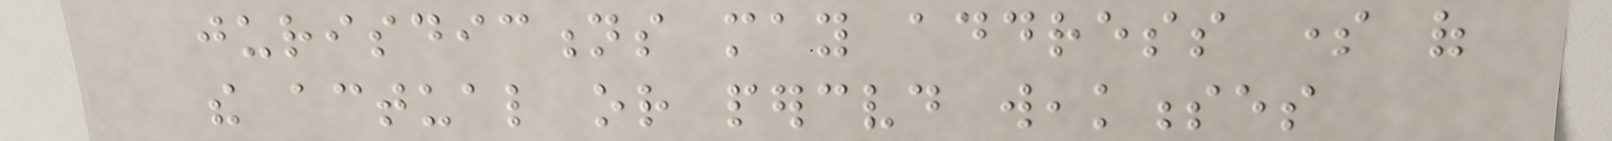jurisdictions may address some of
the actual or perceived weaknesses
